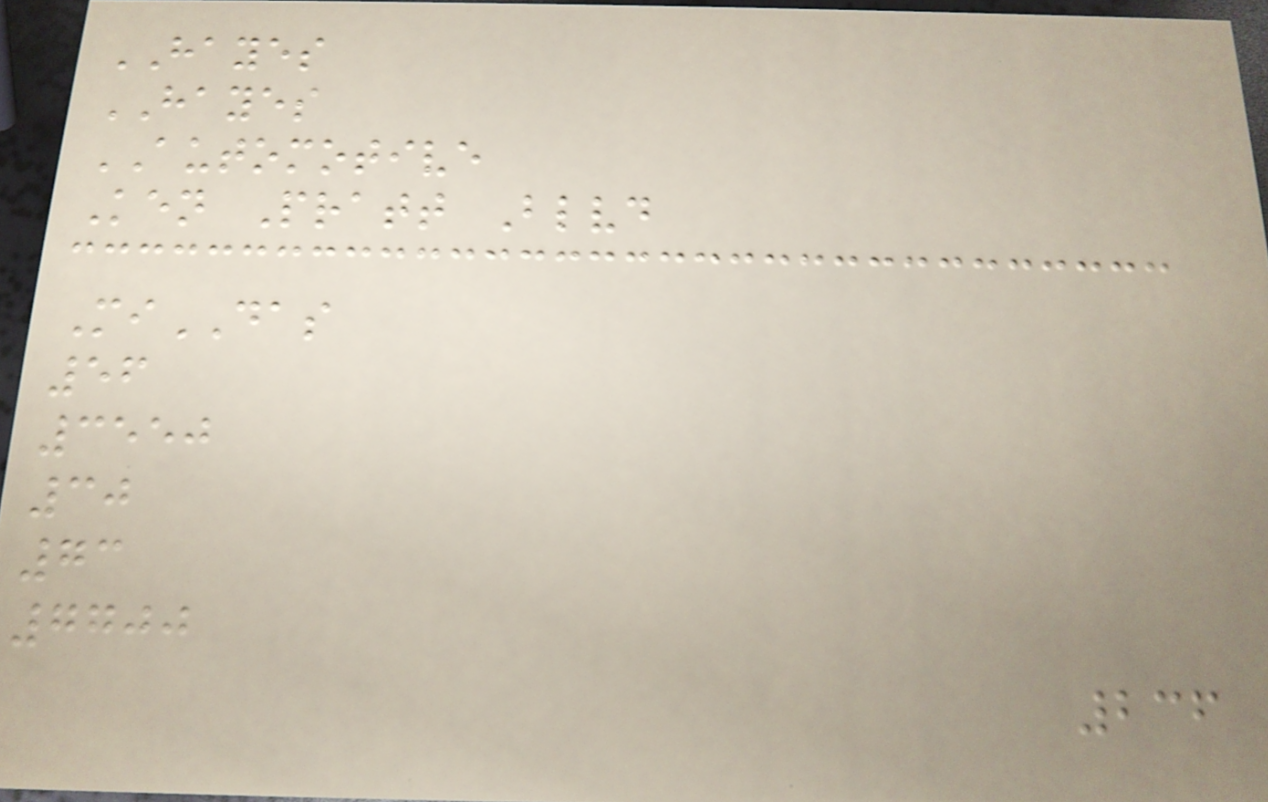HAYES
HAYES
AUTOMOTIVE
Ken Pratt Blvd
MiDAS
56
3550
30
73
7700
236
